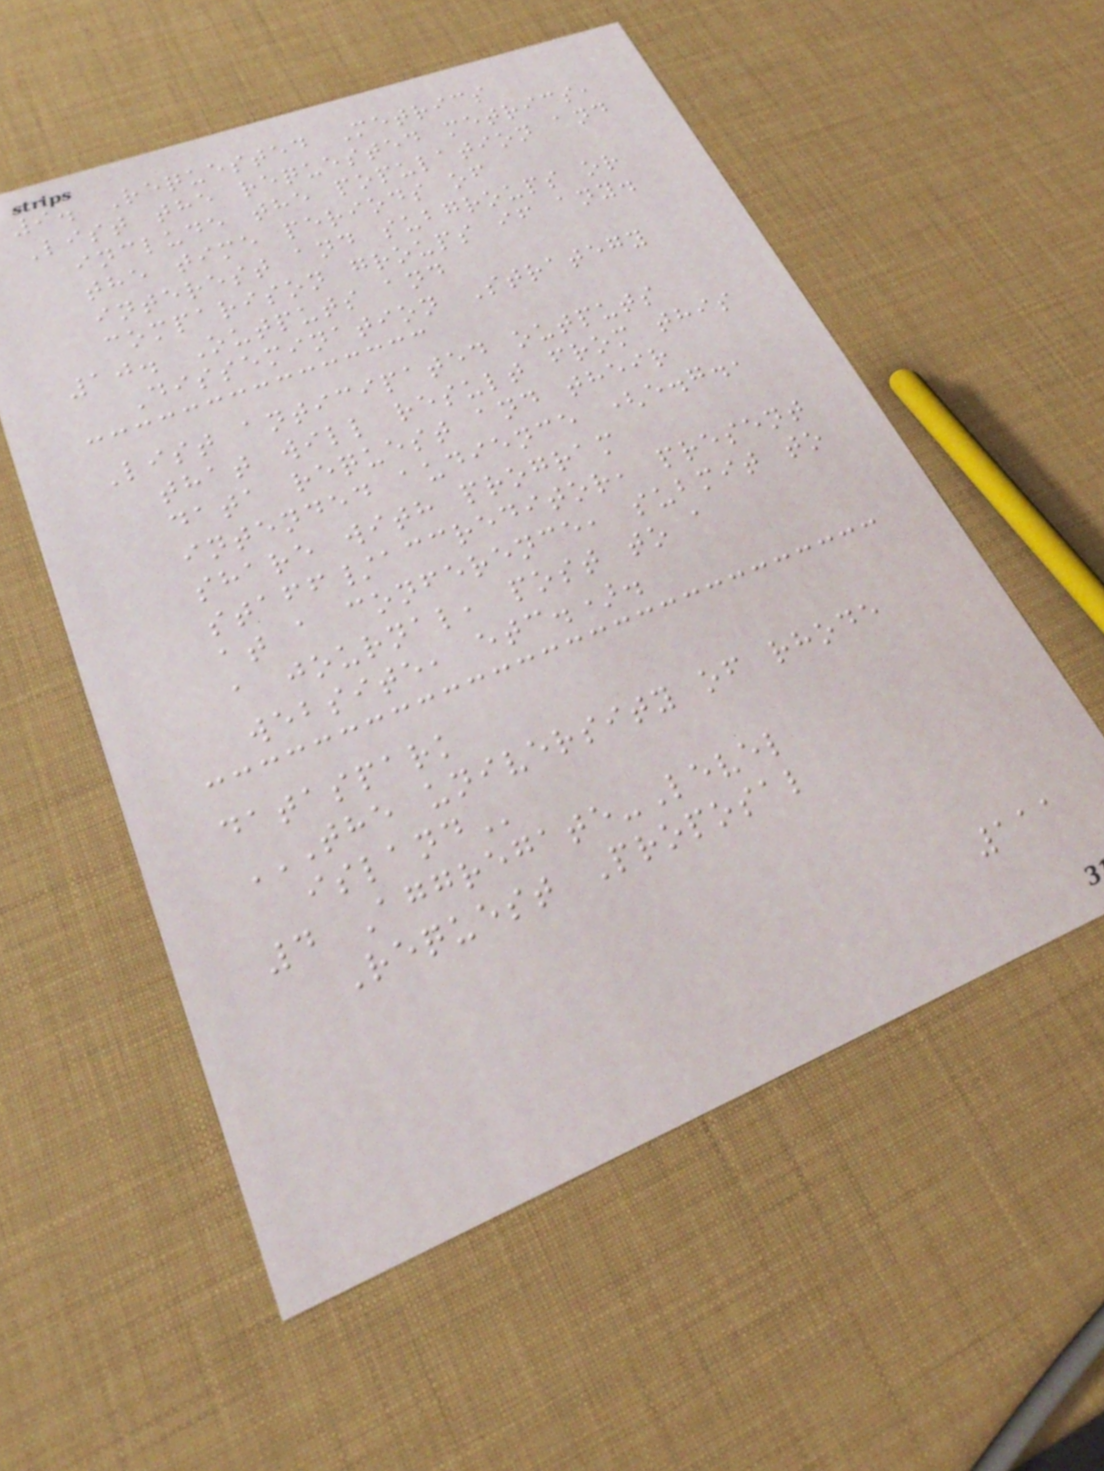9. Requested Metrics
List the requested metrics,
include the population and
the time periods of
interest and subgroups or
comparison groups if any.
10. Outputs and
Dissemination Strategy
List anticipated outputs
that will result from this
data request and their
intended audience (e.g.,
share with program
staff/accreditor, present
at a conference, submit to
a journal, post to a
website, etc.).
dataspark
THE UNIVERSITY OF RHODE
ISLAND
4 Aggregate-Level
Request Proposal
111
